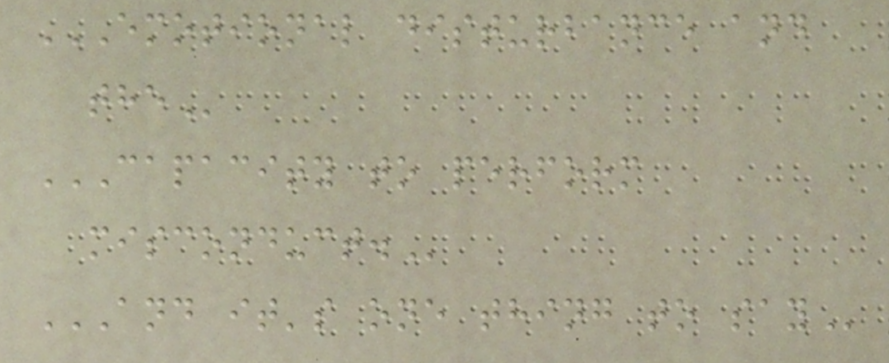EMOTIONAL DISTURBANCE AND
THE
CAPACITY TO PERFORM
MISCONDUCT.
AND IT'S ONE THING TO SAY
